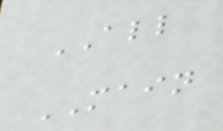ALL
MAIN
